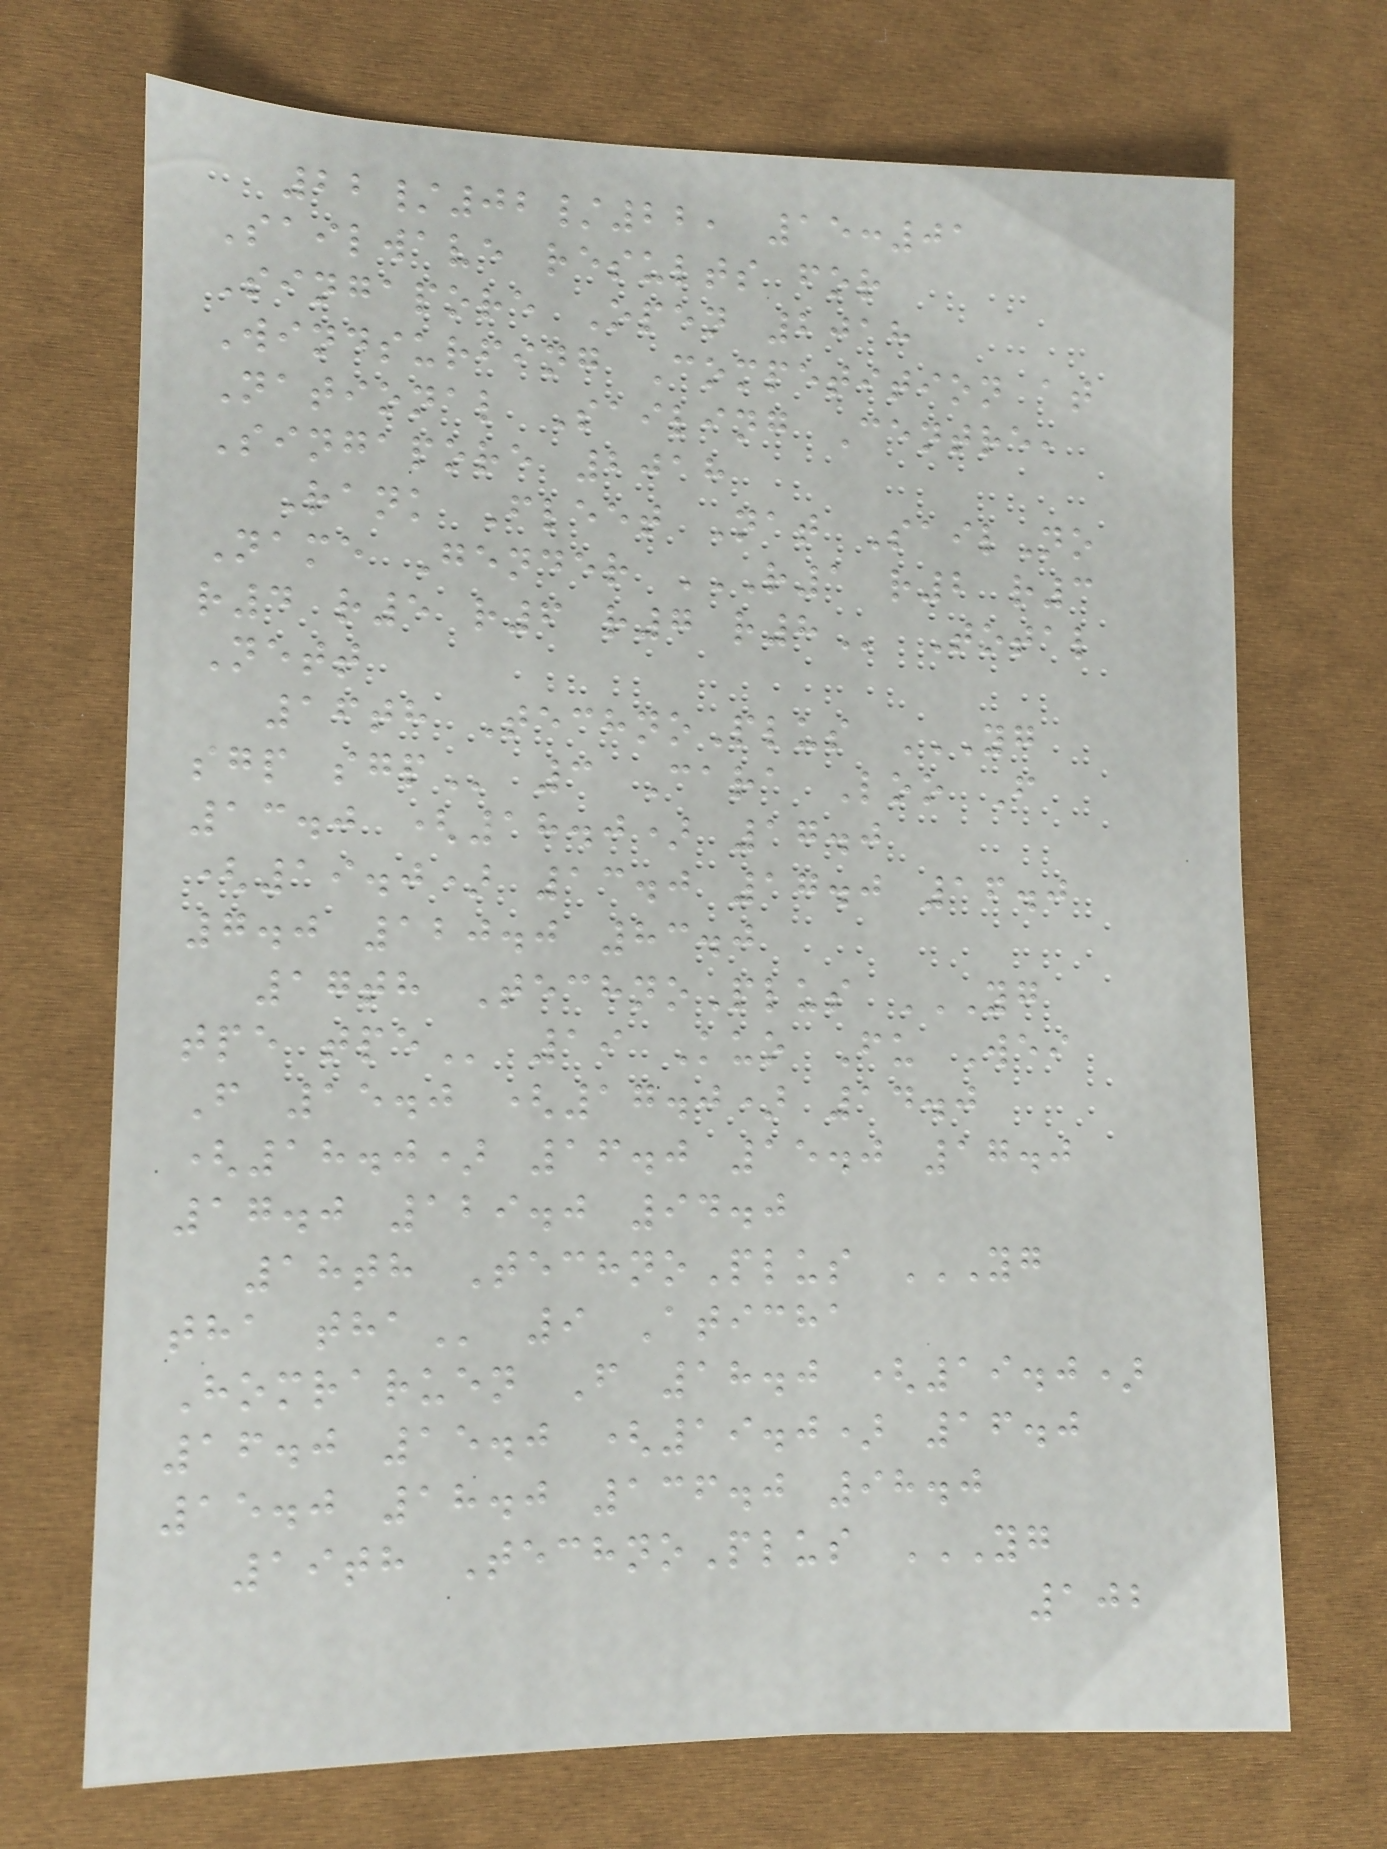22/02/22, 15:01
Sailwave results for
Singapore Open 2018
Windsurfing Competition at
National Sailing Centre,
Singapore 2018
Rank Fleet Nat SailNo
Name Gender R1 R2 R3
R4 R5 R6 R7 R8 Total
Nett
16th TechnoPlus YG
SGP SGP 3 Cara Loo F
13.0 (18.0) 17.0
(19.0) 13.0 17.0 16.0
7.0 120.0 83.0
17th TechnoPlus YG
TPE TPE 19 Kuo Fu Wei
F 15.0 (17.0) 14.0
(18.0) 16.0 15.0 17.0
17.0 129.0 94.0
18th TechnoPlus YG
THA THA 9 Aticha
Homraruen F 18.0 (19.0)
16.0 15.0 (19.0) 16.0
15.0 18.0 136.0 98.0
19th TechnoPlus YG
102
